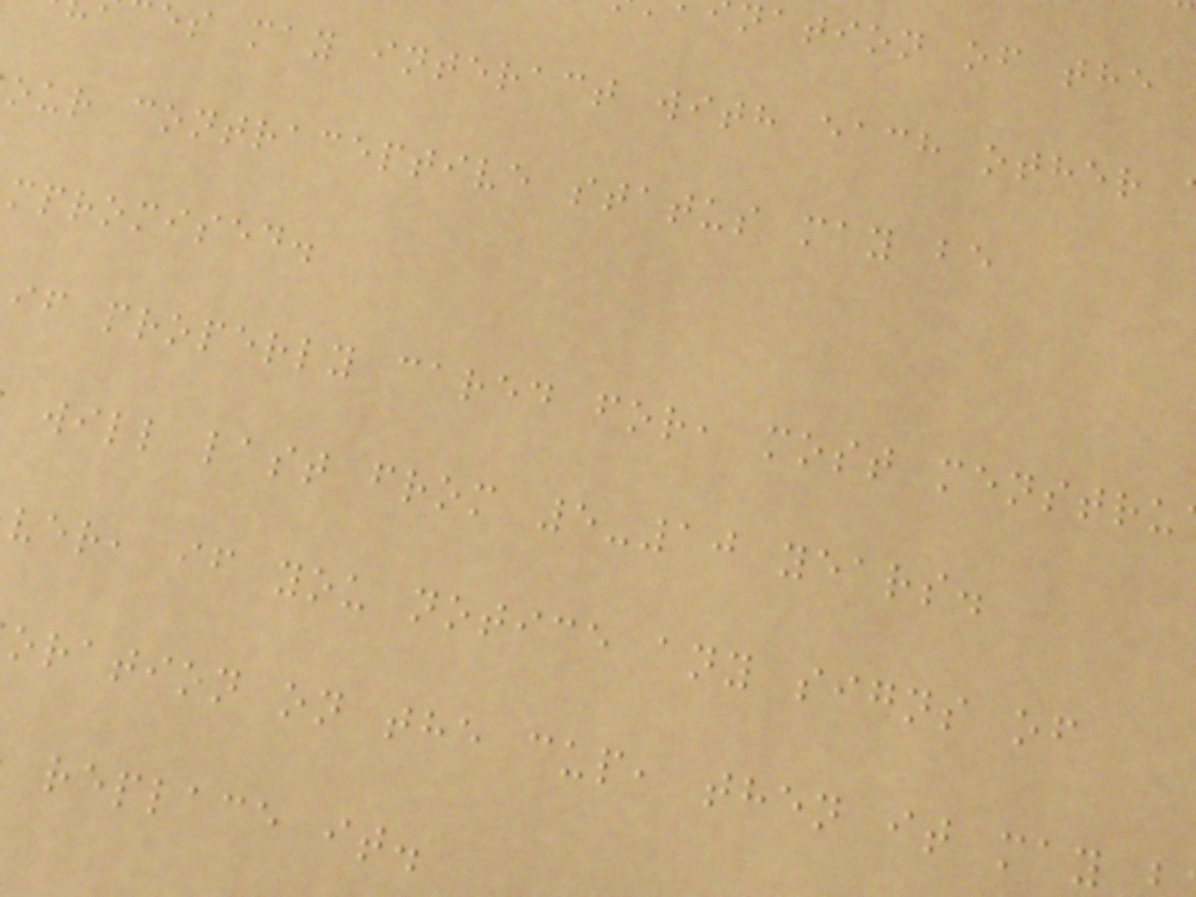nation of the
es may interact with each other
our contraceptive status may be
mpromised.
if properly cared for, most menstru
will last from 5-10 years.
ver, if you notice any signs of
oration on the cup, then it may
replace it.
